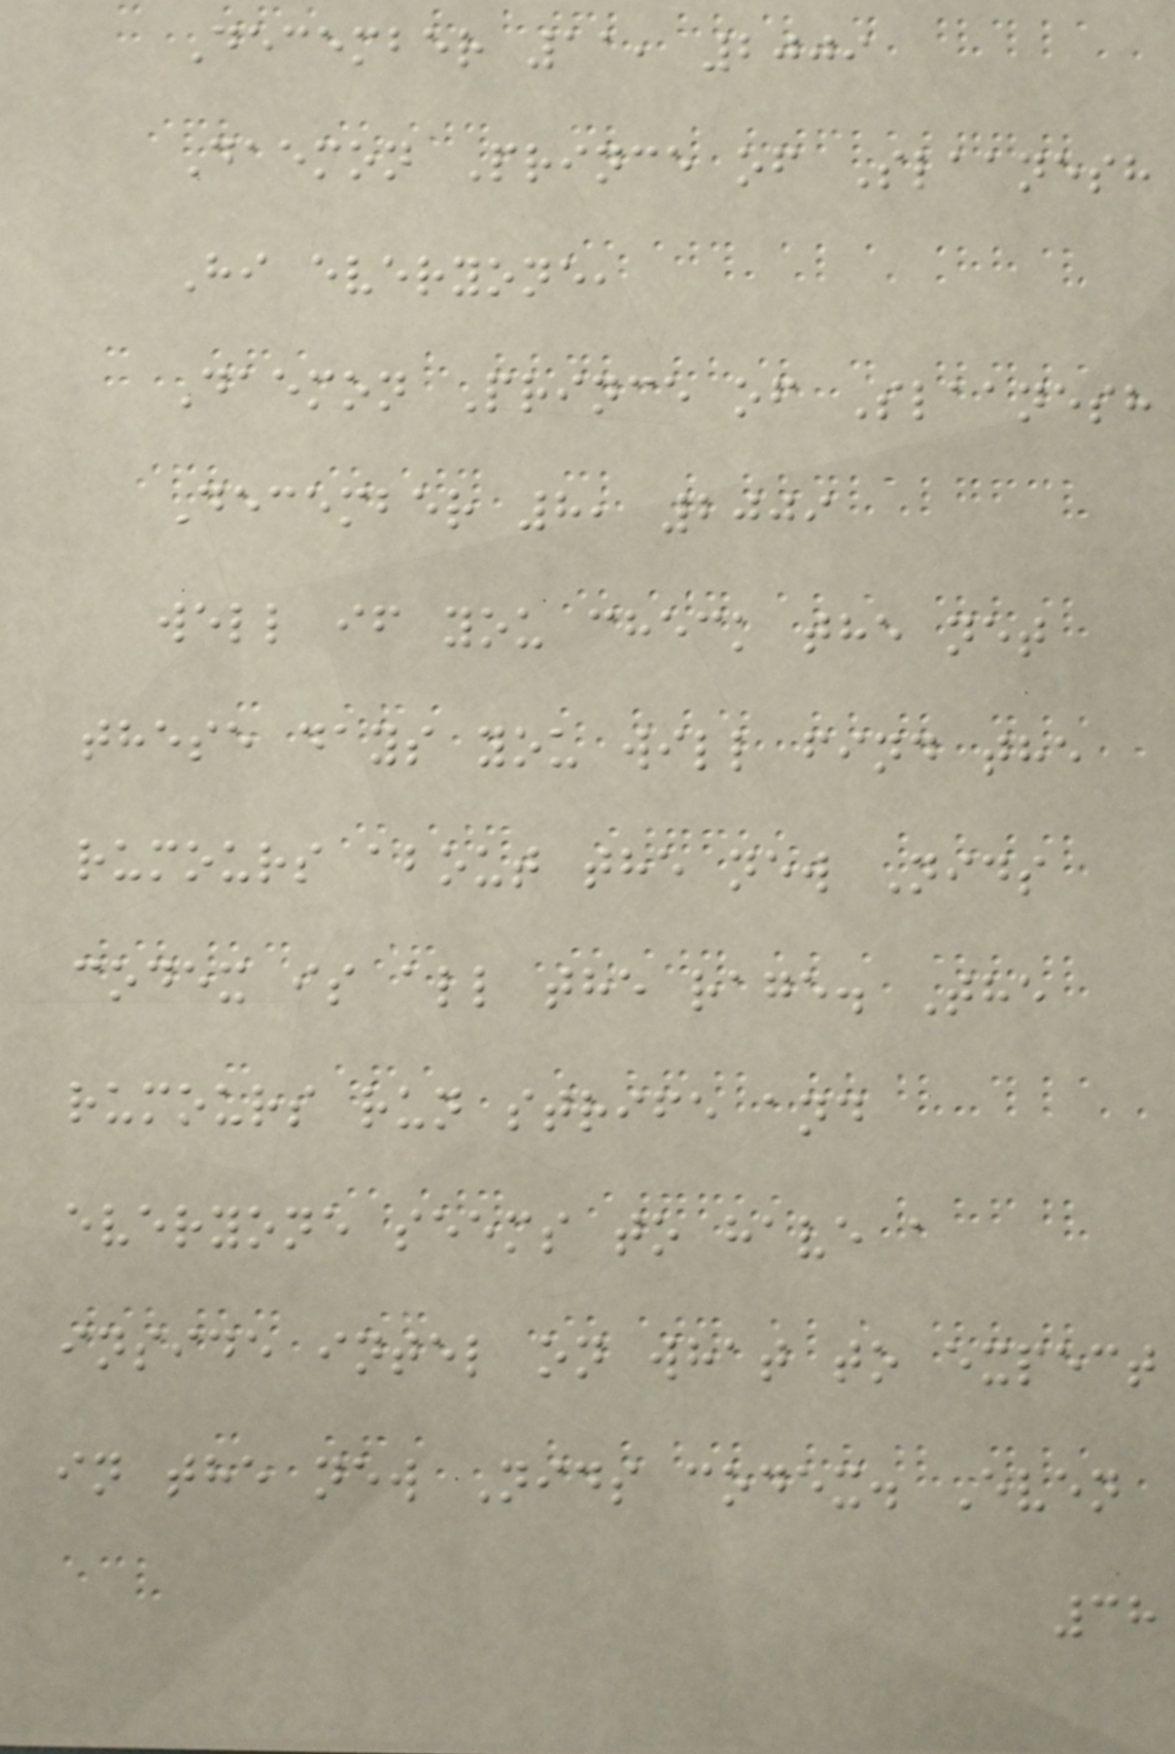December 11, 2009
Daemon Prince of Slaanesh
Hi everyone,
Daemon Prince of Slaanesh
December 8, 2009
well if you check the net
these days you will find the
rumours about the new Nids
codex is all the rage. The
rumours run strife and
everyone seems to have a
inside intel on what to expect
in the new Nids codex. Even
38
